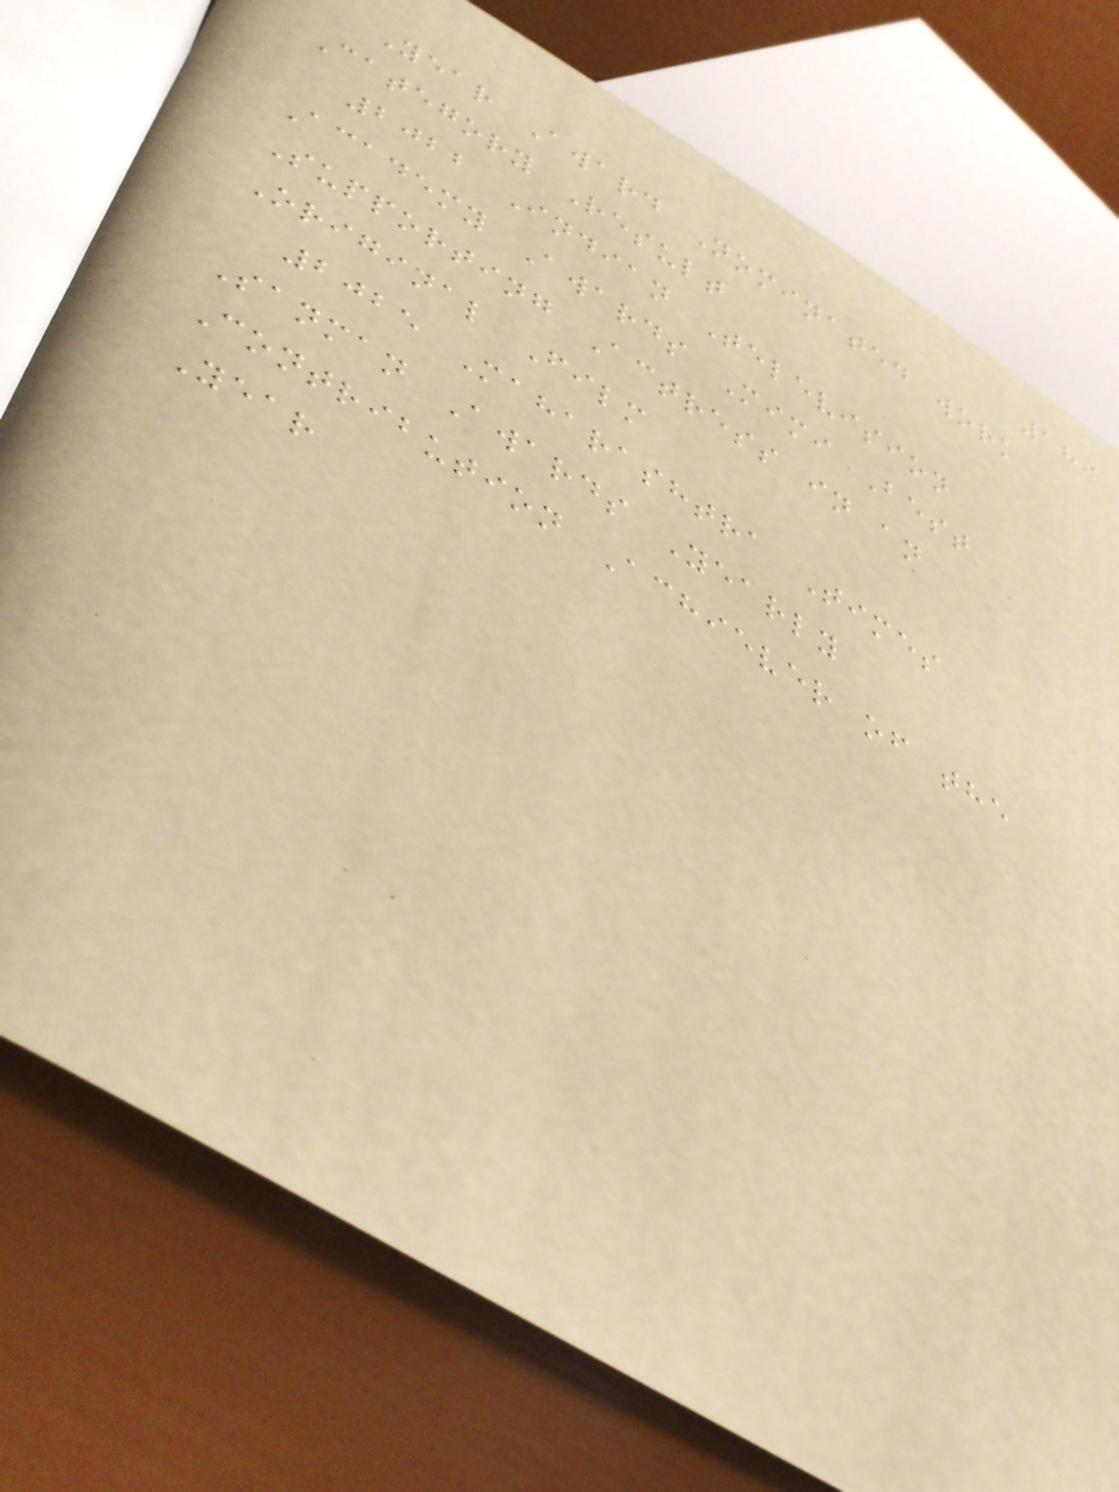189
Year Award Nominated work
Category Result
2022 Indian Television
Academy Awards Mimi Best
Supporting Actress in an
Original Film
2025 Maharashtra Times
Sanman Awards Yearly
Contribution Achiever of the
Year
